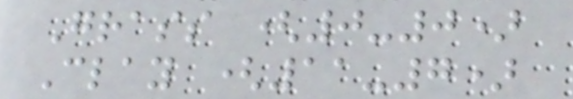Grass (0-0)
Clay (11-7)
